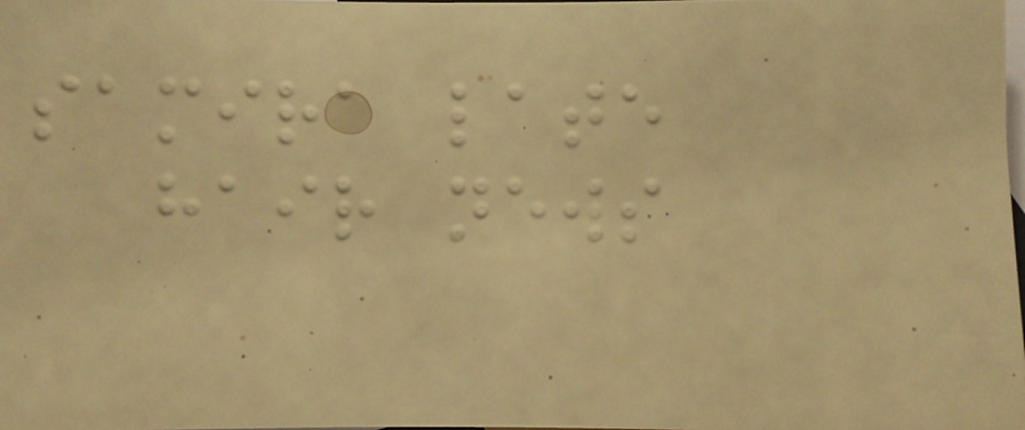samira late
hair news
